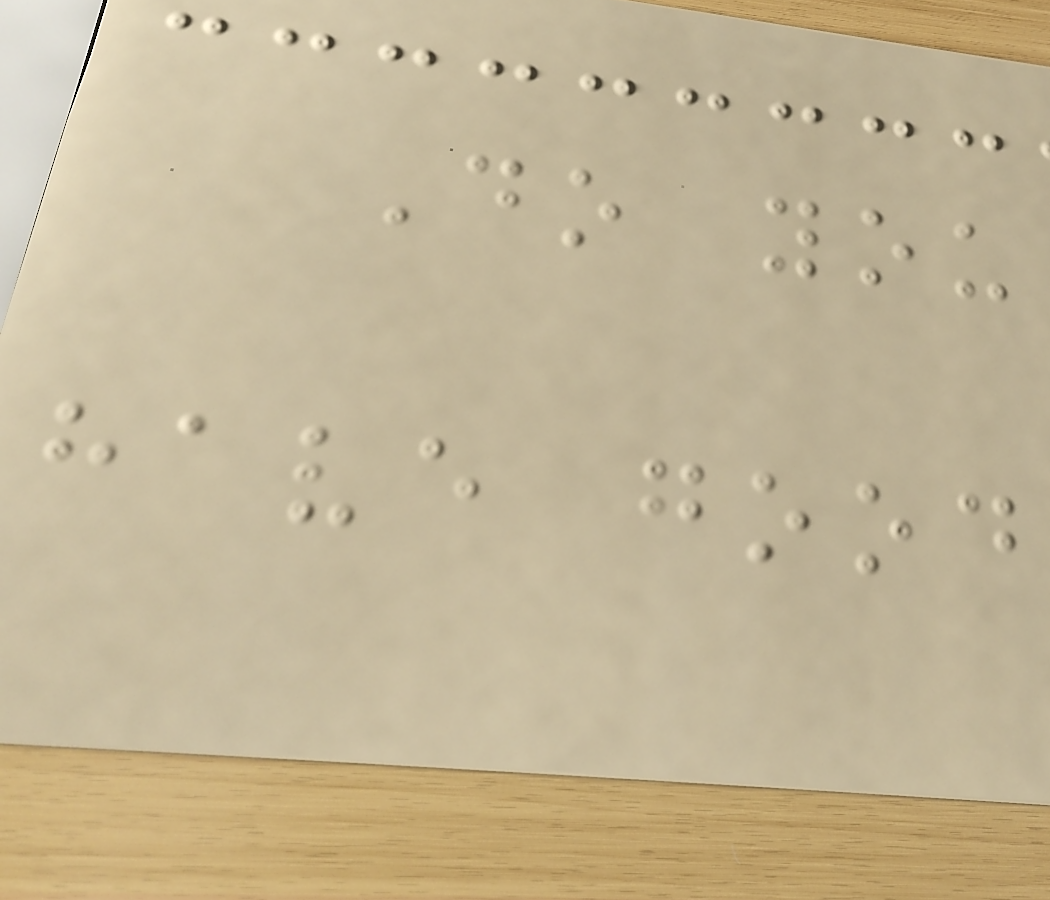Do you
have good
